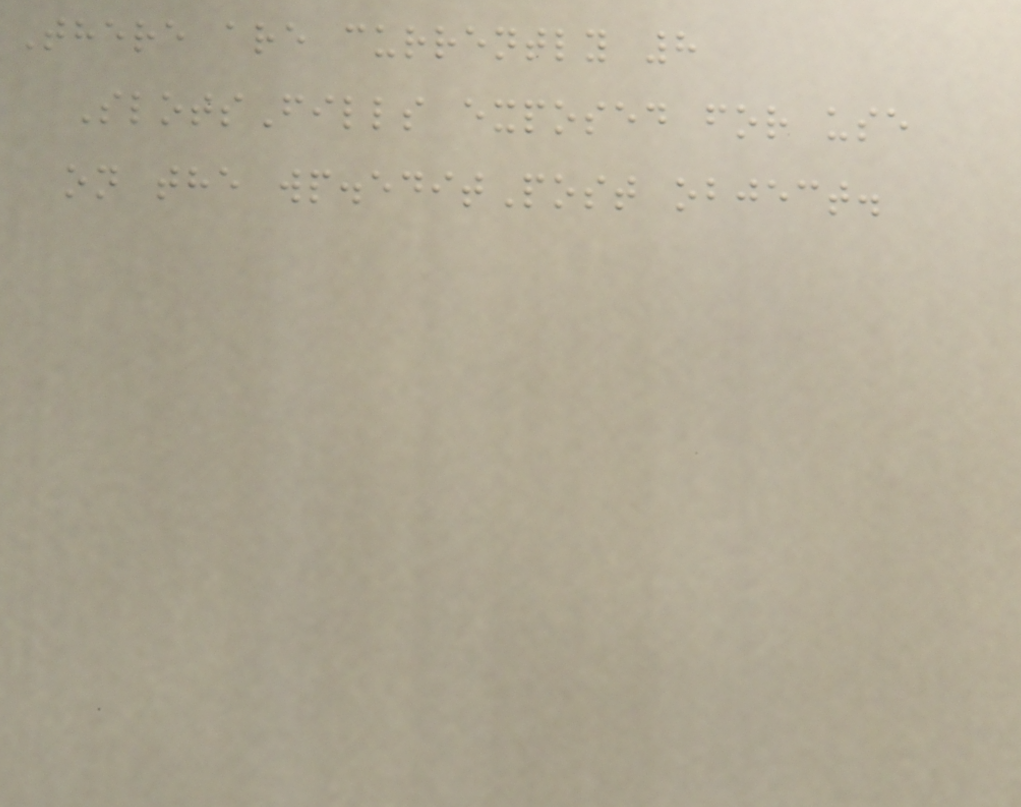There are currently 8
SlotsFills exposed for use
on the wp.editPost object.
